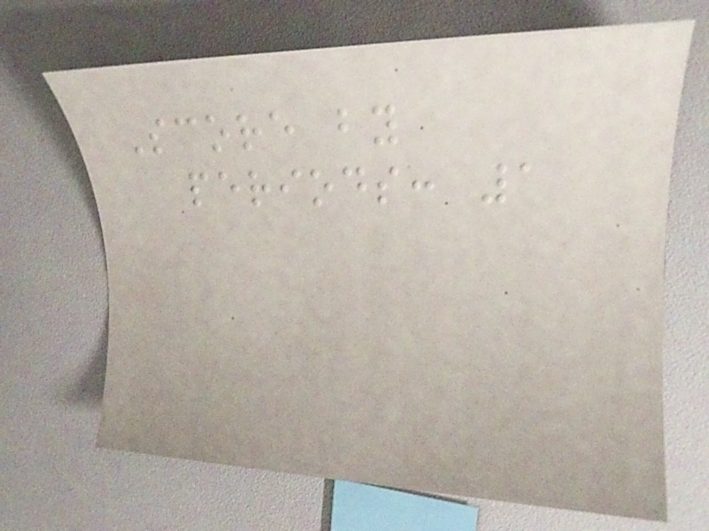Score by
periods: 1
